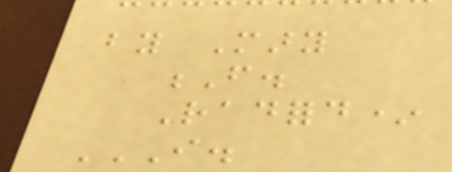by Mary
F.
Radford*
I.
